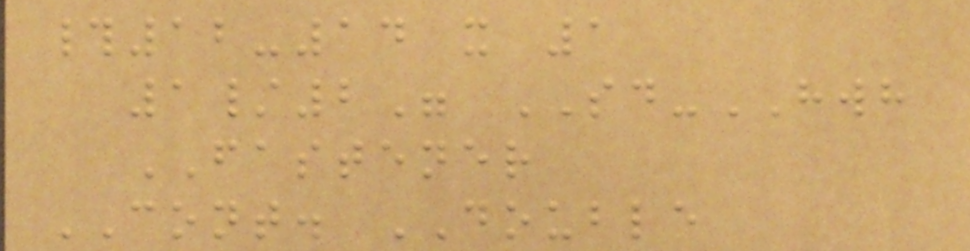#12-14 x 1
1/2" SD-HWH
FASTENER
CONT. DOUBLE
